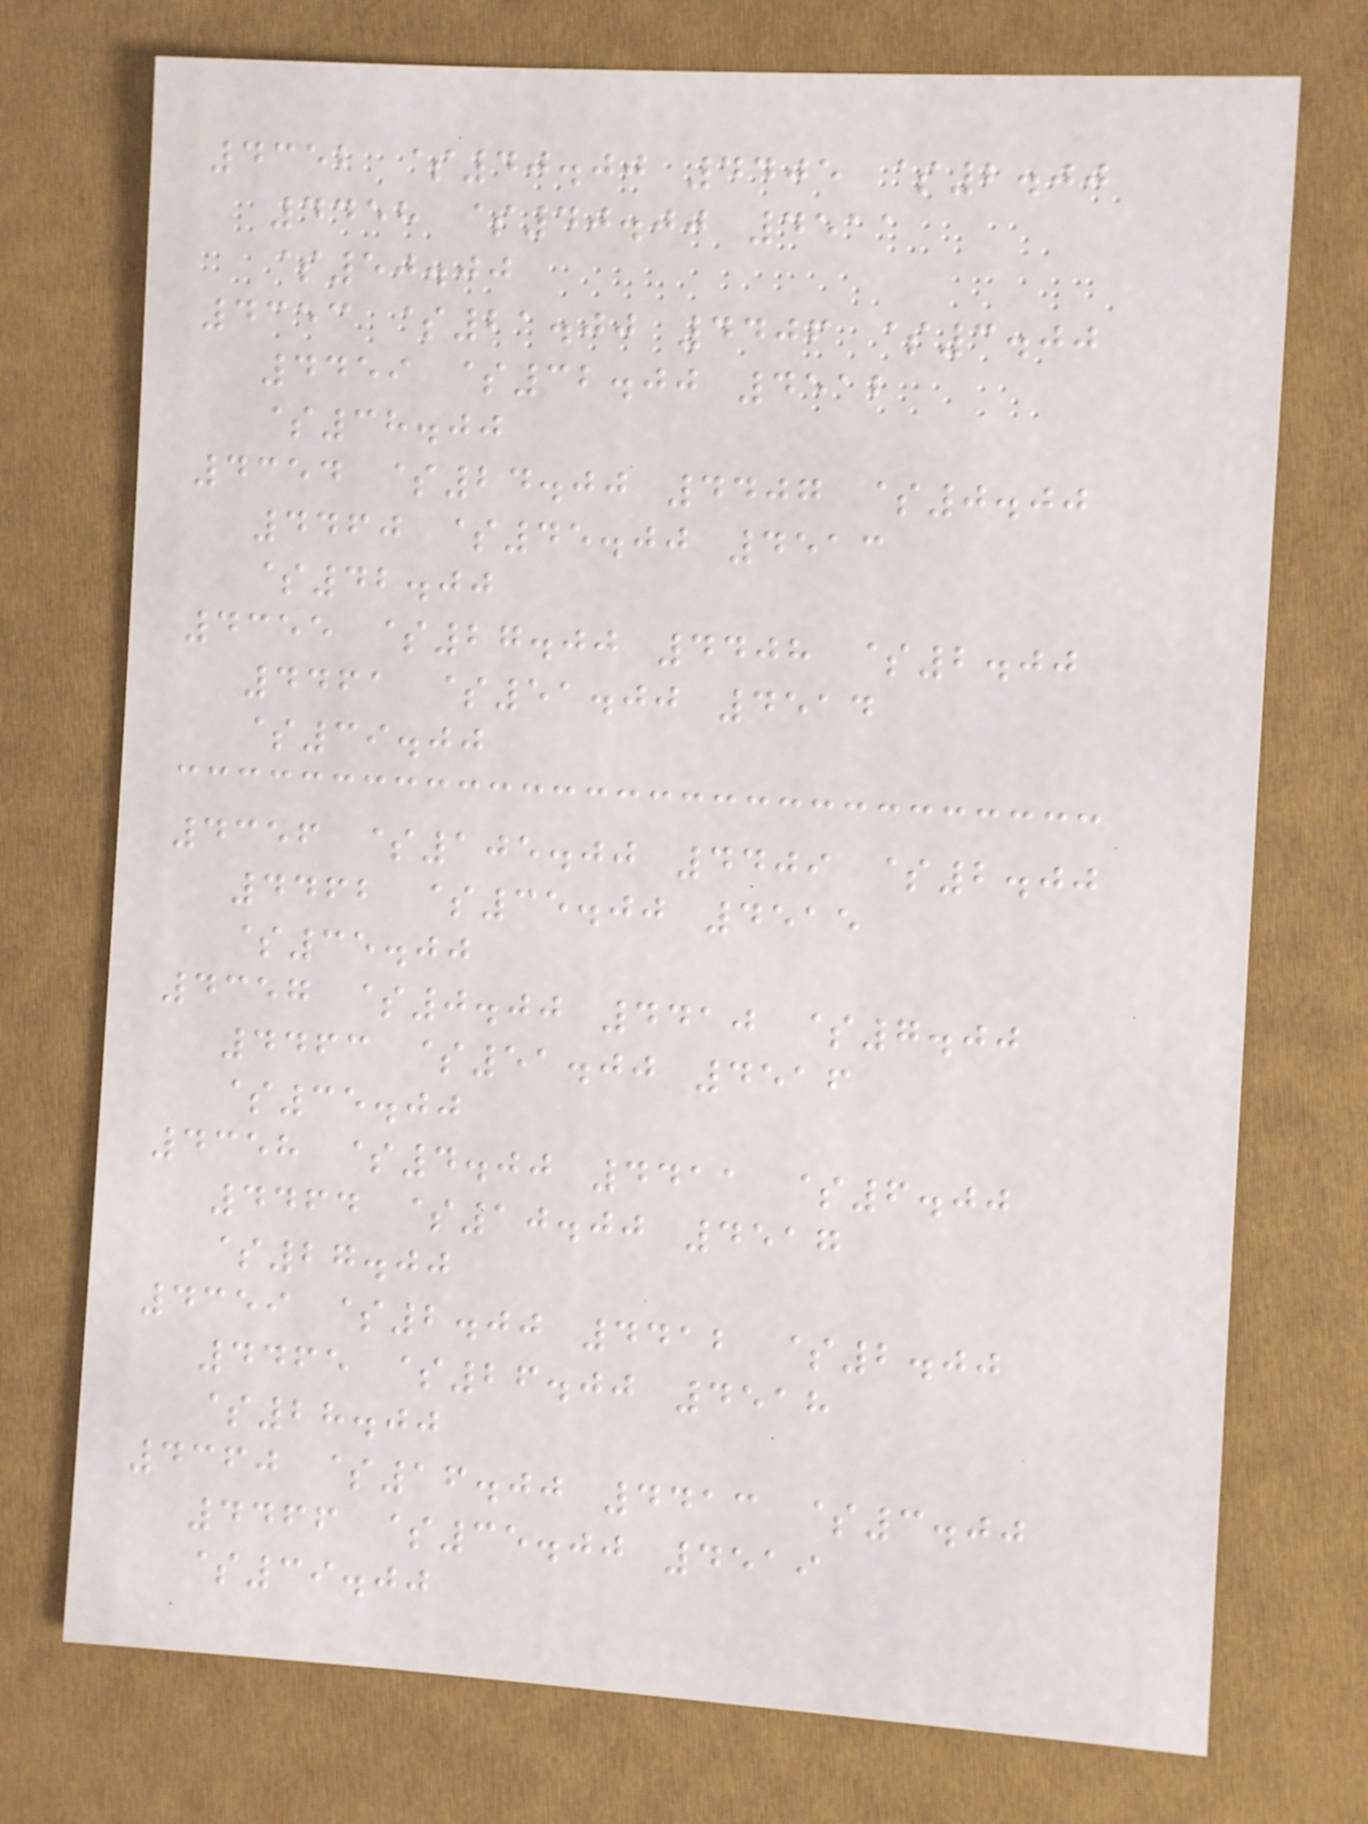4352 $40.00 4405 $2.00
4458 $40.00 4511
$50.00
4353 $21.00 4406 $3.00
4459 $32.00 4512
$38.00
4354 $24.00 4407 $0.00
4460 $45.00 4513
$42.00
4355 $27.00 4408 $2.00
4461 $51.00 4514
$39.00
4356 $105.00 4409 $2.00
4462 $35.00 4515
$35.00
4357 $0.00 4410 $7.00
4463 $51.00 4516
$35.00
4358 $4.00 4411 $6.00
4464 $10.00 4517
$27.00
4359 $2.00 4412 $2.00
4465 $26.00 4518
$28.00
4360 $16.00 4413 $3.00
4466 $35.00 4519
$39.00
